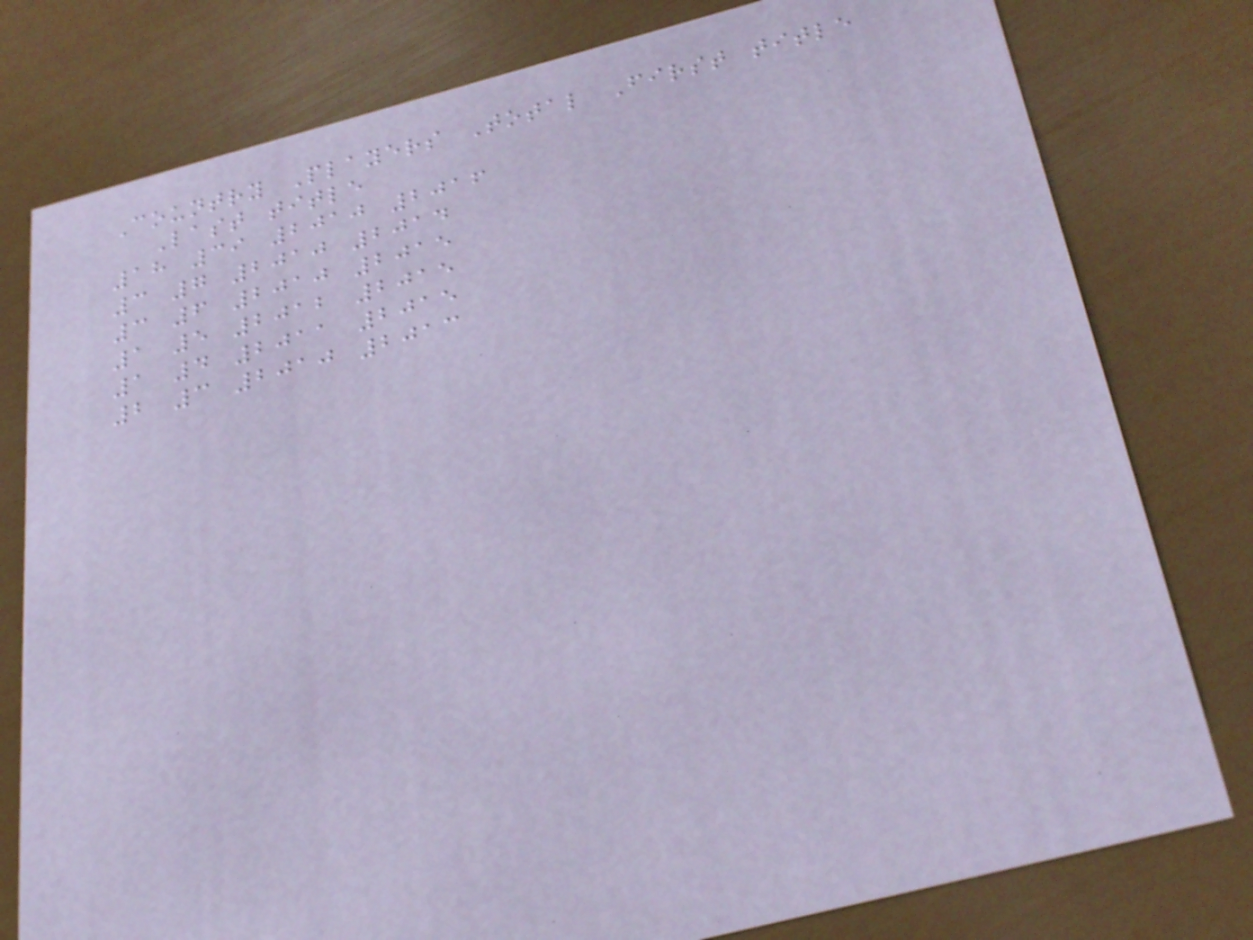Country Players Total First title
Last title
18 39 2010 2016
3 7 2010 2014
3 6 2010 2015
1 5 2012 2015
1 4 2011 2015
2 3 2010 2013
